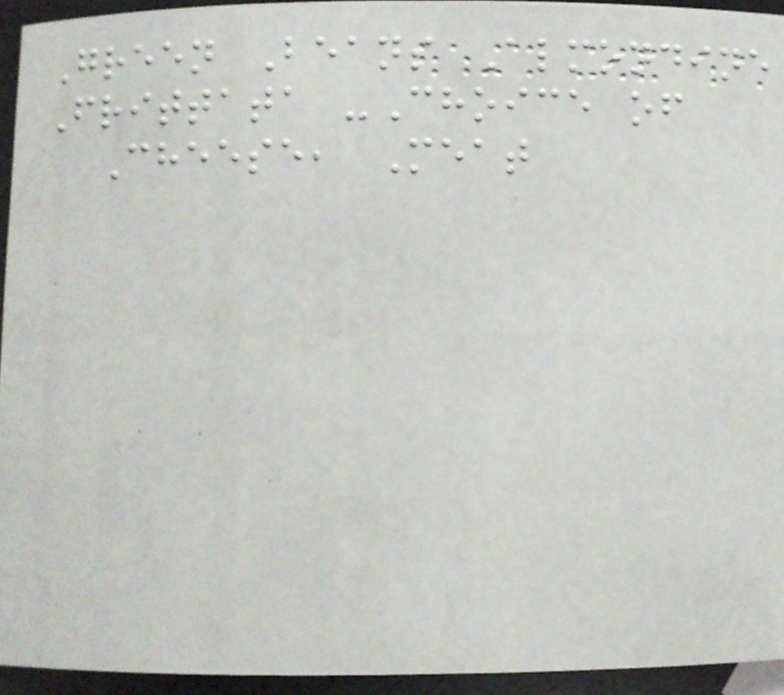Green Beans Almondine
Frittata -Choice of
Cheese, Meat
